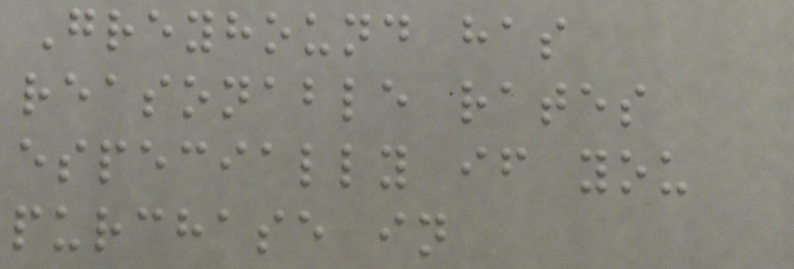Greyhound has
reasonable rates
especially if you
purchase in
